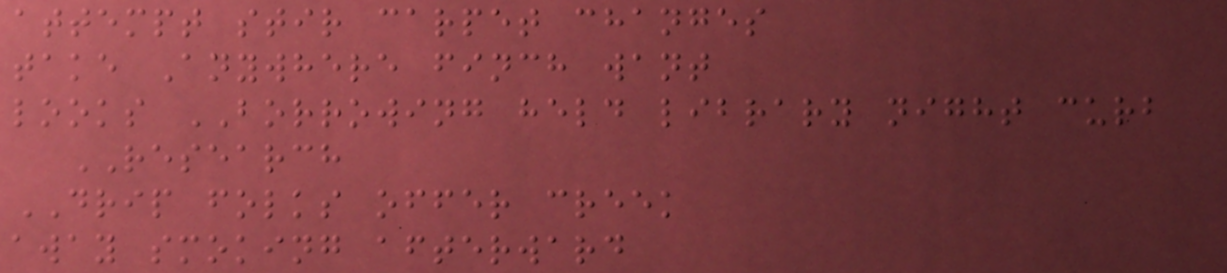attempt stir carpet changes
take Anywhere finch want
looks BORROWING held library night curb
RESEARCH
DRIP folks offer creek
away smoking afterward
